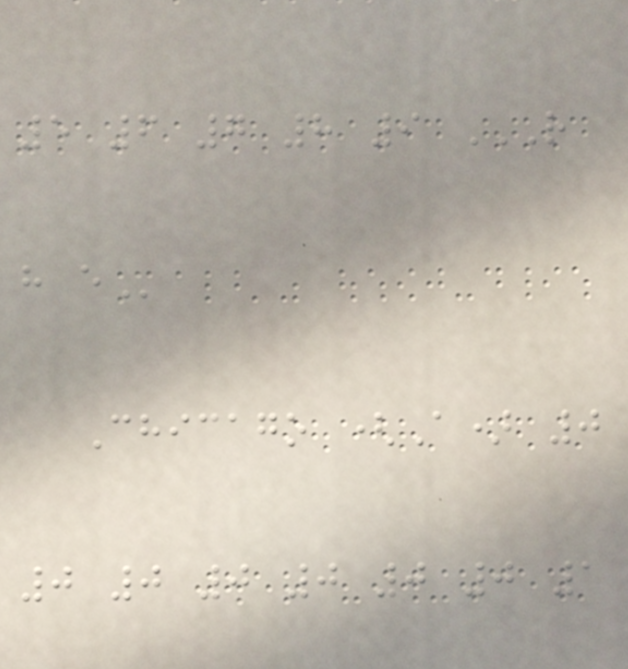5 6 7 8 9 R
H E
Chicago (A) 0
0 0 0 0 0 0 1
